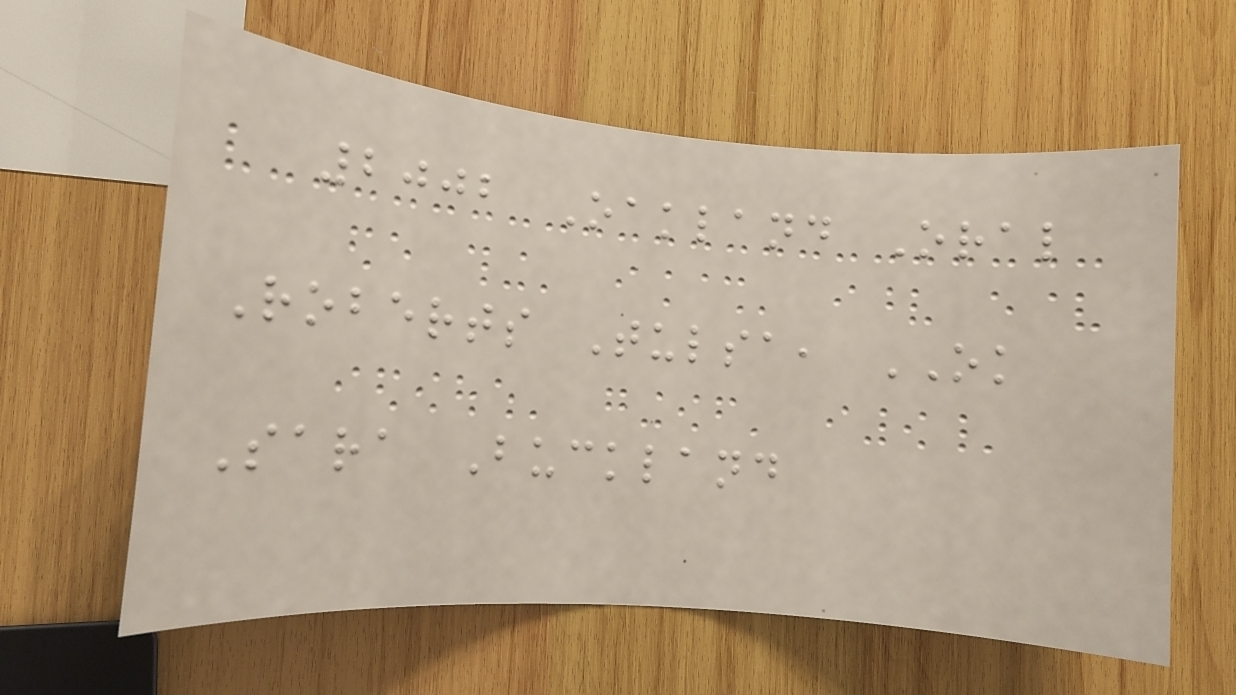2002 Oakland Oral
Roberts Tulsa, OK
Sara Buckland
